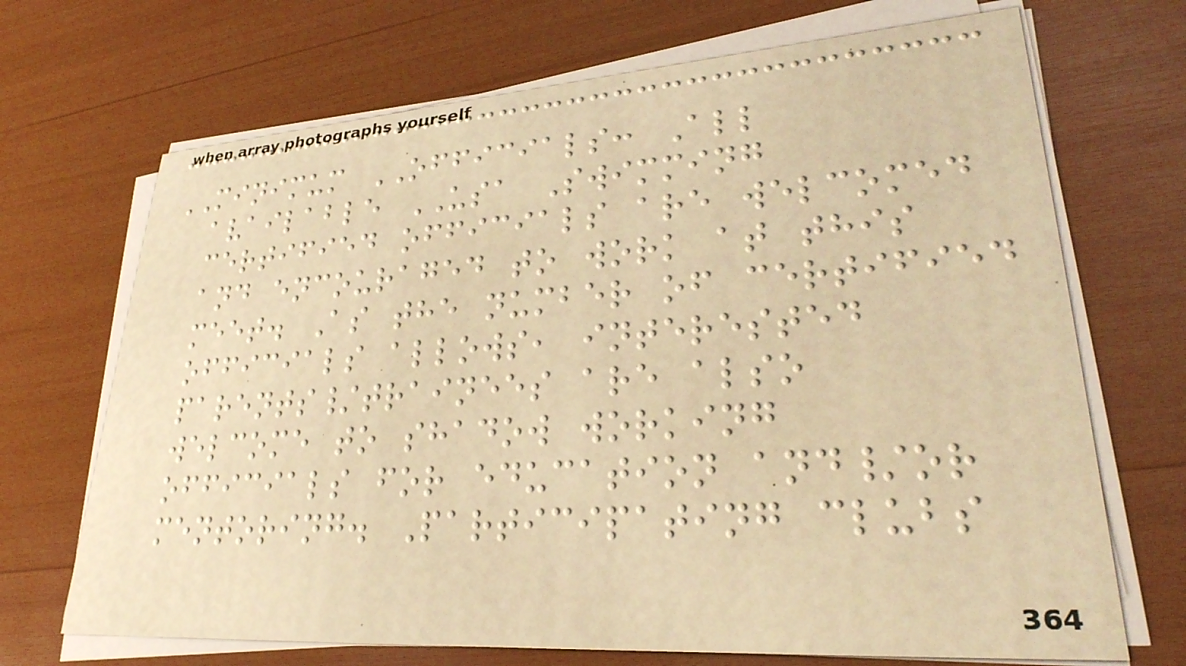MINIMUM OFFICIALS: All
available USA Swimming
certified officials are welcomed
and encouraged to work at this
meet. As the number of certified
officials allows, interested
parents/trainees are also
welcome to shadow working
officials for education and/or
mentoring. Participating clubs
